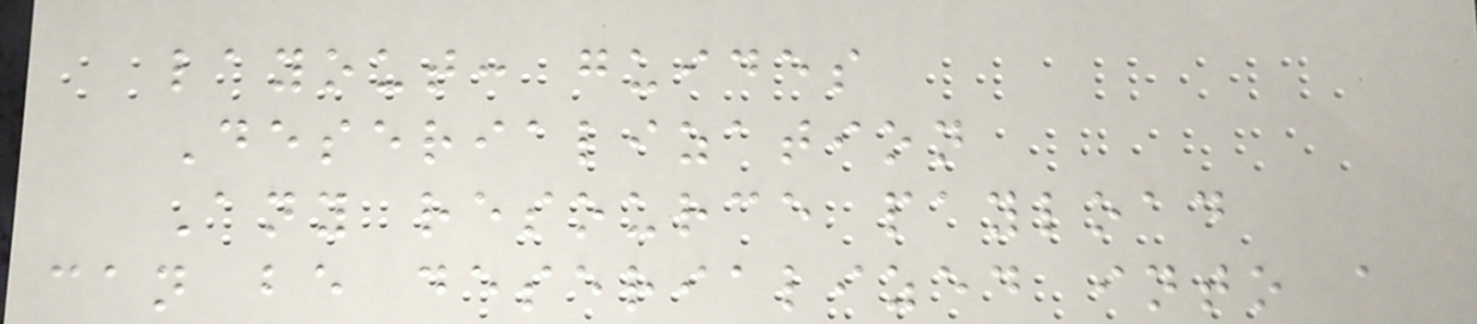layout: guides
Deserialization
Any resource payload
can be deserialized into a
